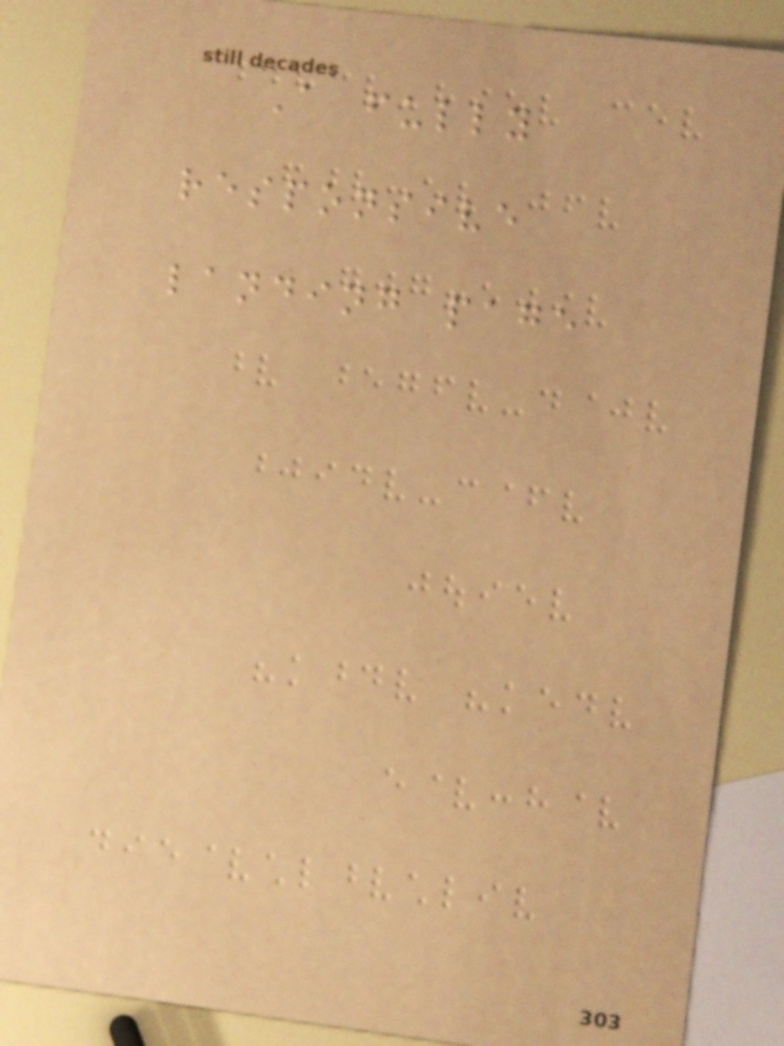A fully
responsive
landing page
